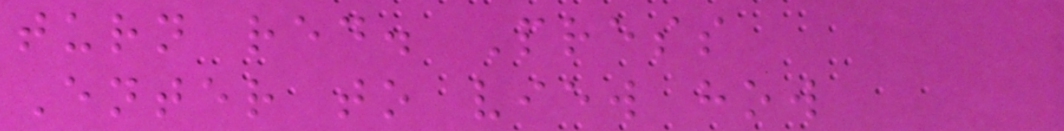turn red. Press
Enter to view how
